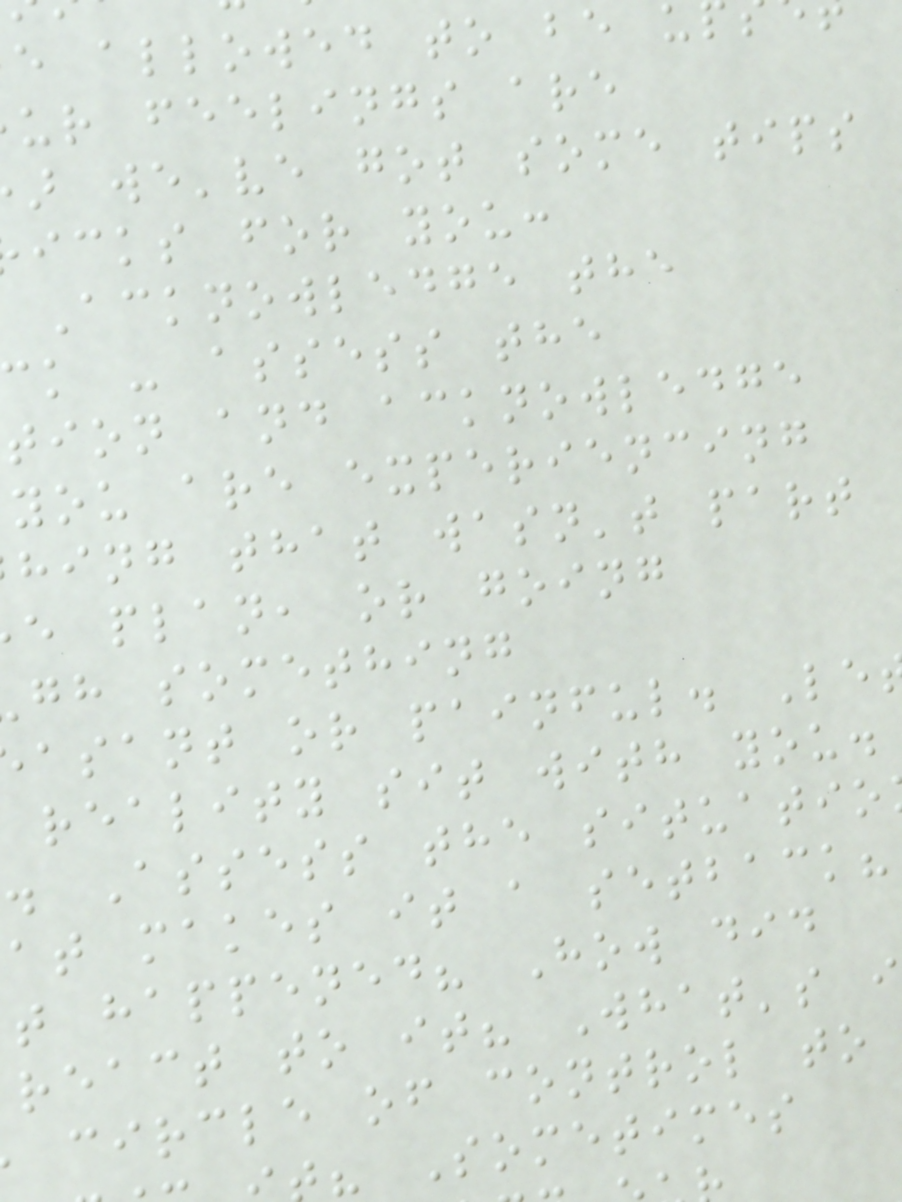e allowed to be u
ur feelings are
we've got some tips
icks for you:
Acknowledge the
ck - assess the
tion and acknowledge
you are experiencing
hing that wasn't part
e plan, or going
gh something
asant or painful. Le
reality sit with you.
. Assess the situatio
at makes it a setback?
t happened? How did
react to it? What's i
circle of control to
Sometimes
